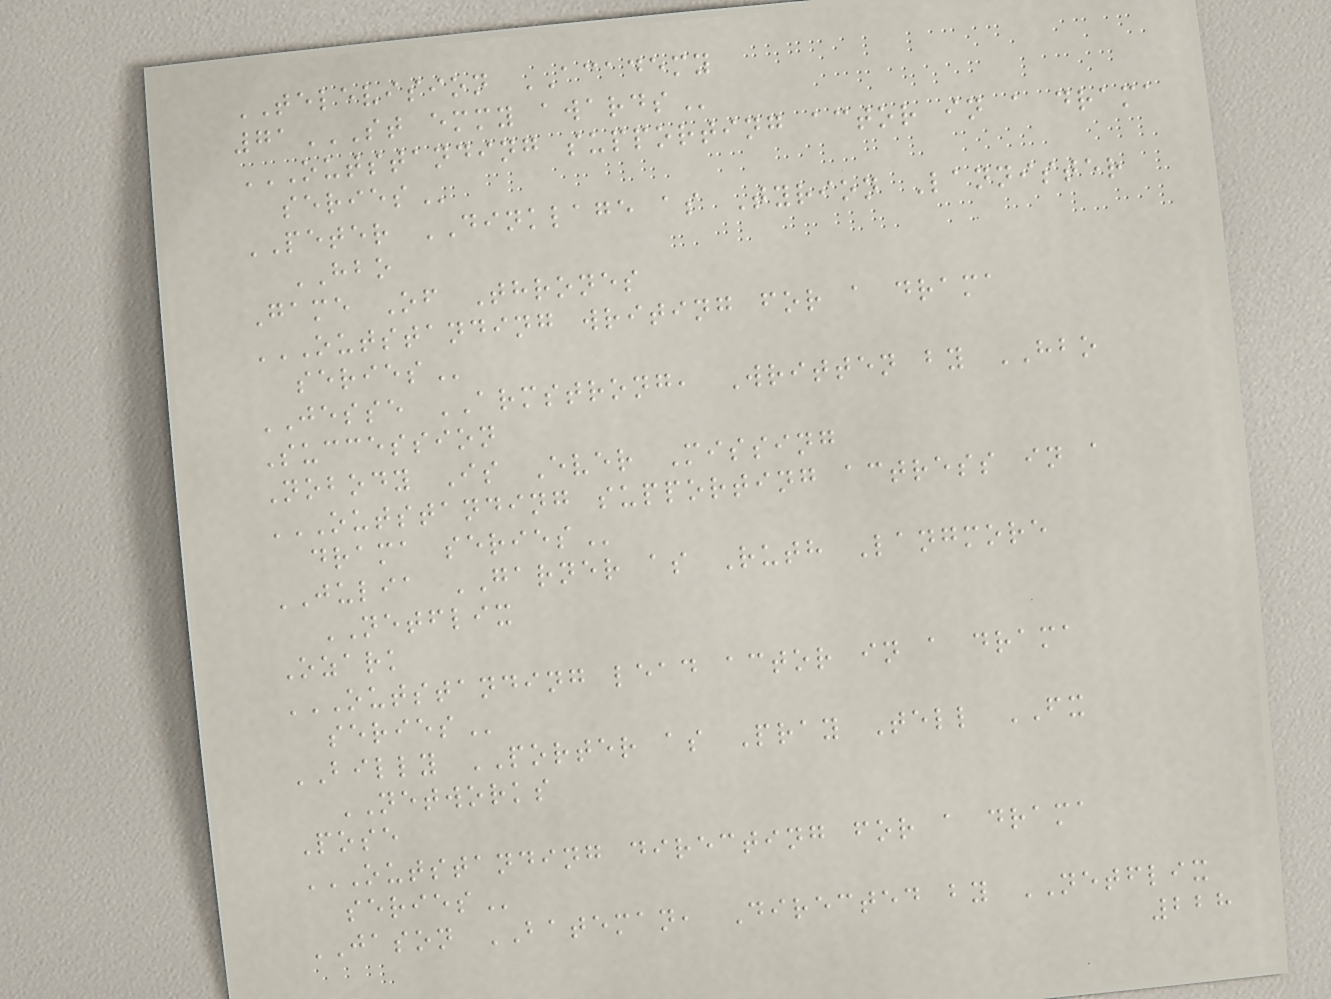TELEVISION ACADEMY
71ST EMMY AWARDS
OUTSTANDING SUPPORTING ACTOR IN A DRAMA
SERIES
PETER DINKLAGE as Tyrion Lannister
HBO
Game Of Thrones
OUTSTANDING WRITING FOR A DRAMA
SERIES
JESSE ARMSTRONG, Written by HBO
Succession
Nobody Is Ever Missing
OUTSTANDING SUPPORTING ACTRESS IN A
DRAMA SERIES
JULIA GARNER as Ruth Langmore
NETFLIX
Ozark
OUTSTANDING LEAD ACTOR IN A DRAMA
SERIES
BILLY PORTER as Pray Tell FX
NETWORKS
Pose
OUTSTANDING DIRECTING FOR A DRAMA
SERIES
JASON BATEMAN, Directed by NETFLIX
228
